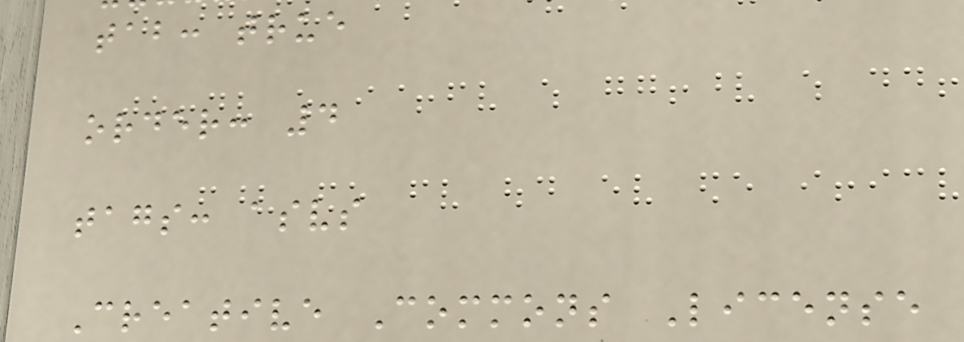tab: true
order: 4
tags: asvs
Creative Commons License
